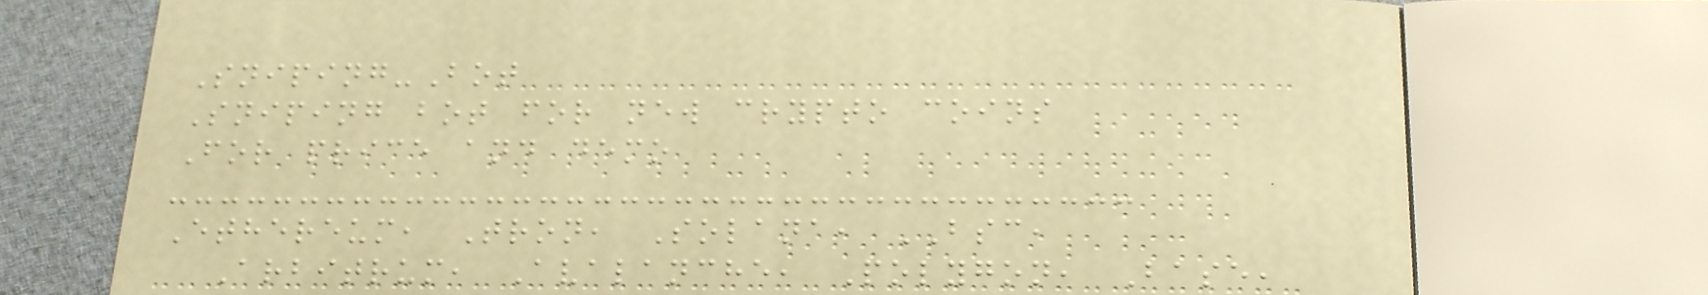Sniping-Bot
Sniping bot for new crypto coins
For price and demo
Ethereum, Tron, Solana, BSC,
Arbitrum, Avalanche, Polygon, Base,
